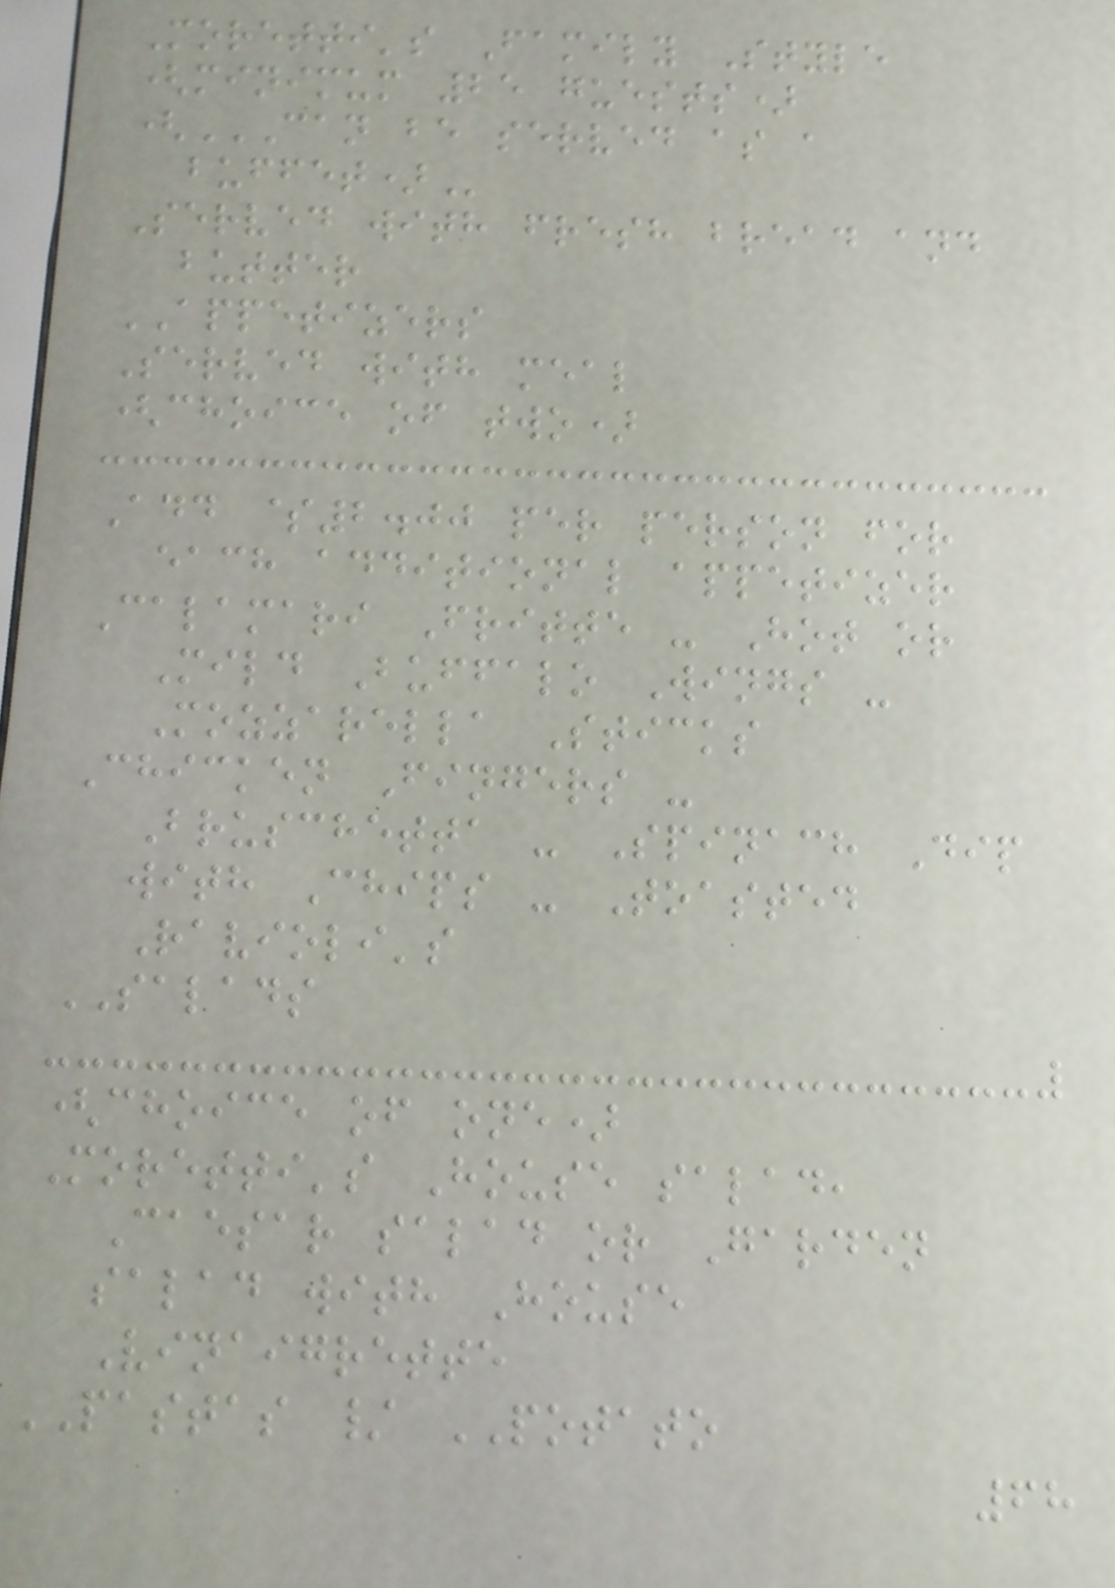Moretti's Family Style
(minimum 25 guests)
(CAN BE SERVED AS A
BUFFET)
Served with fresh bread and
butter
APPETIZERS
Served with meal
(choice of two)
Add $2.00 per person for
each additional appetizer
Calamari Fritte - Hot or
Mild Buffalo Wings -
Mozzarella Sticks
Chicken Fingers -
Bruschetta - Spinach Dip
with Chips - Toasted
Ravioli's
SALADS
(choice of one)
Moretti's House salad,
Caesar salad or Garden
salad with House
Vinaigrette
PASTAS / POTATO
68
